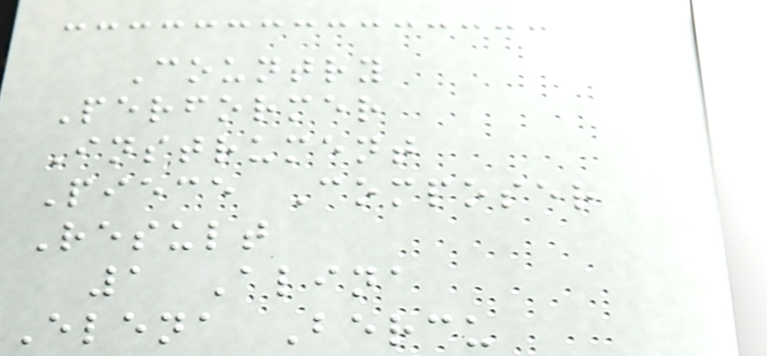Country
Performer
Instrument
Piece Composer
Result
1 Alina
Elena Bercu
